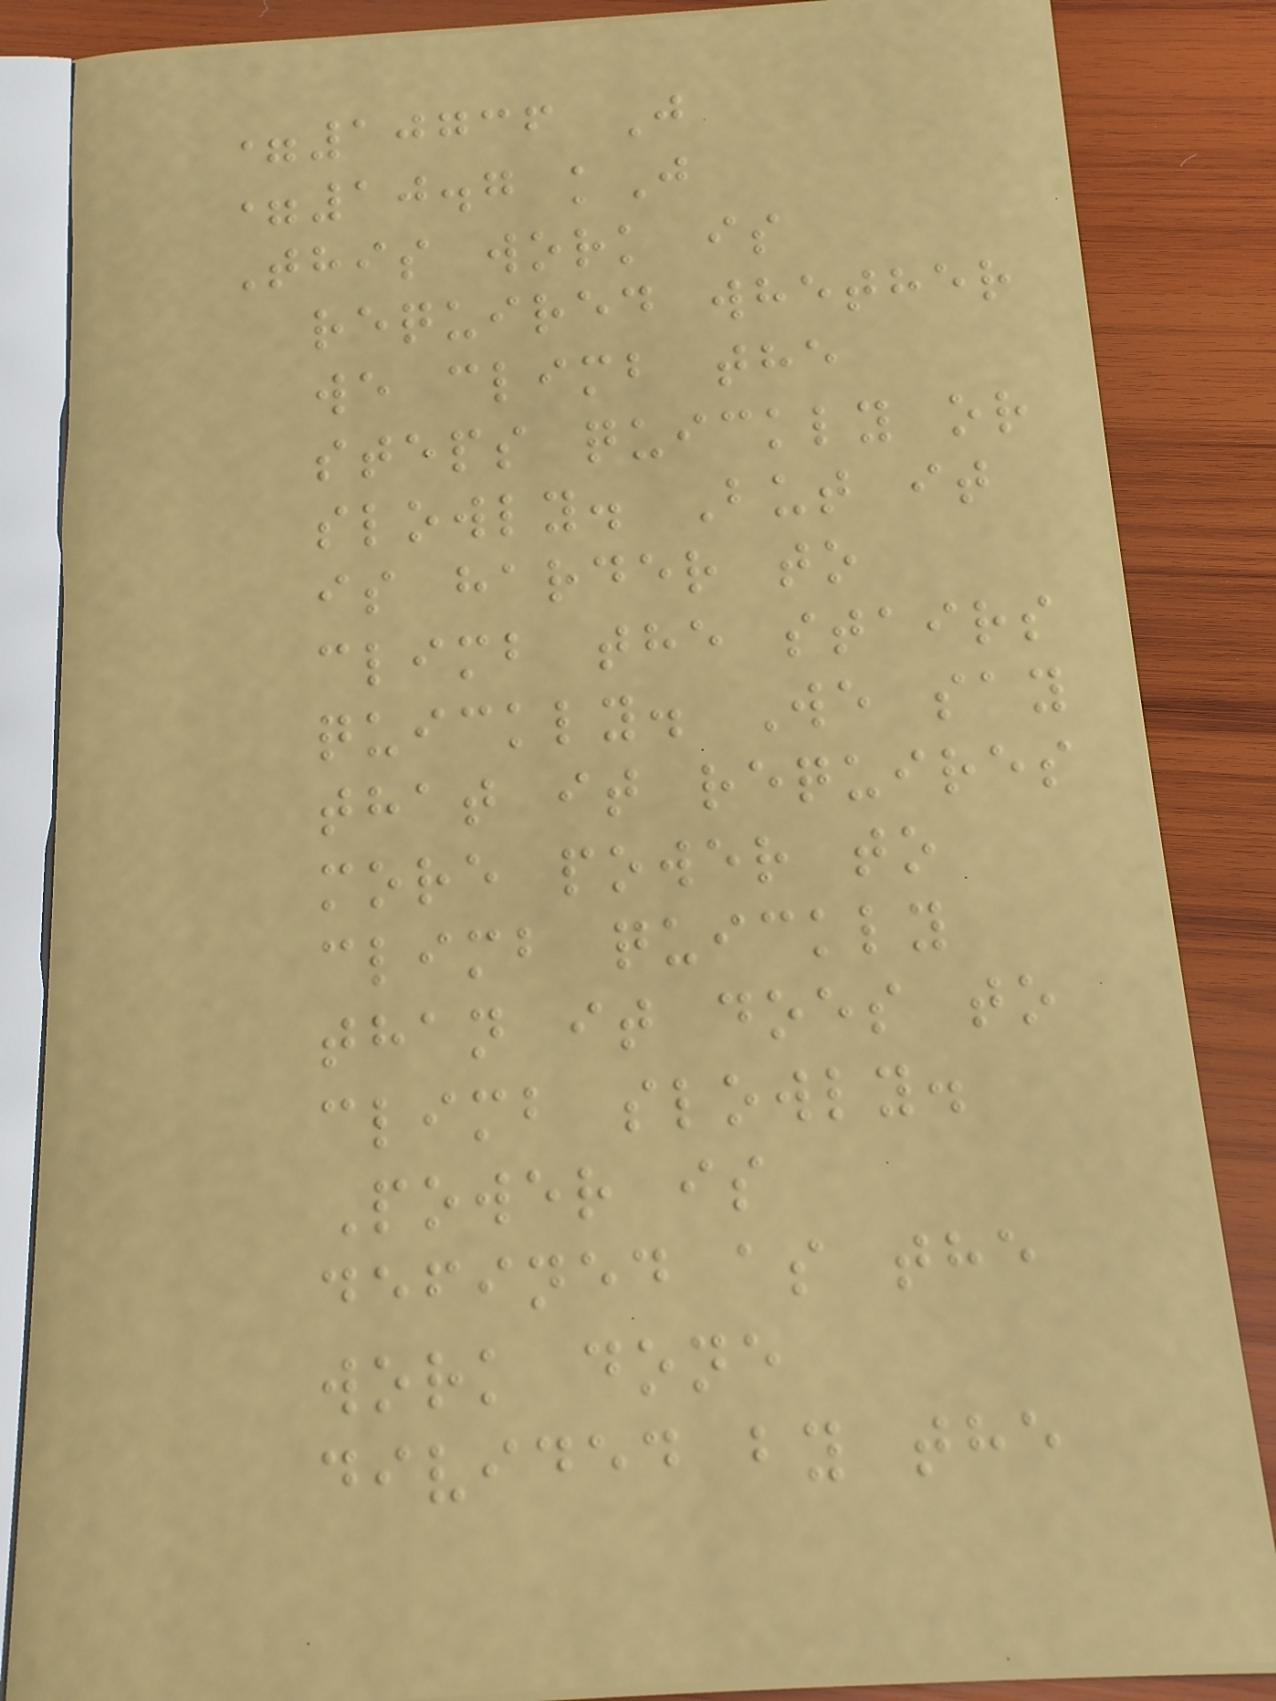=10736 J
=10.7 kJ
This work is
required whether
we climb the
steps quickly or
slowly. But it
is harder to
climb the stairs
quickly. We say
that it requires
more power to
climb quickly
than it does to
climb slowly.
Power is
defined as the
work done
divided by the
